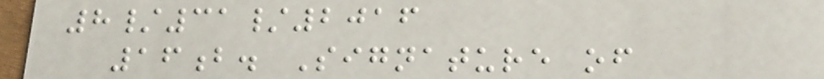8/31/2016
16b. Signature of
